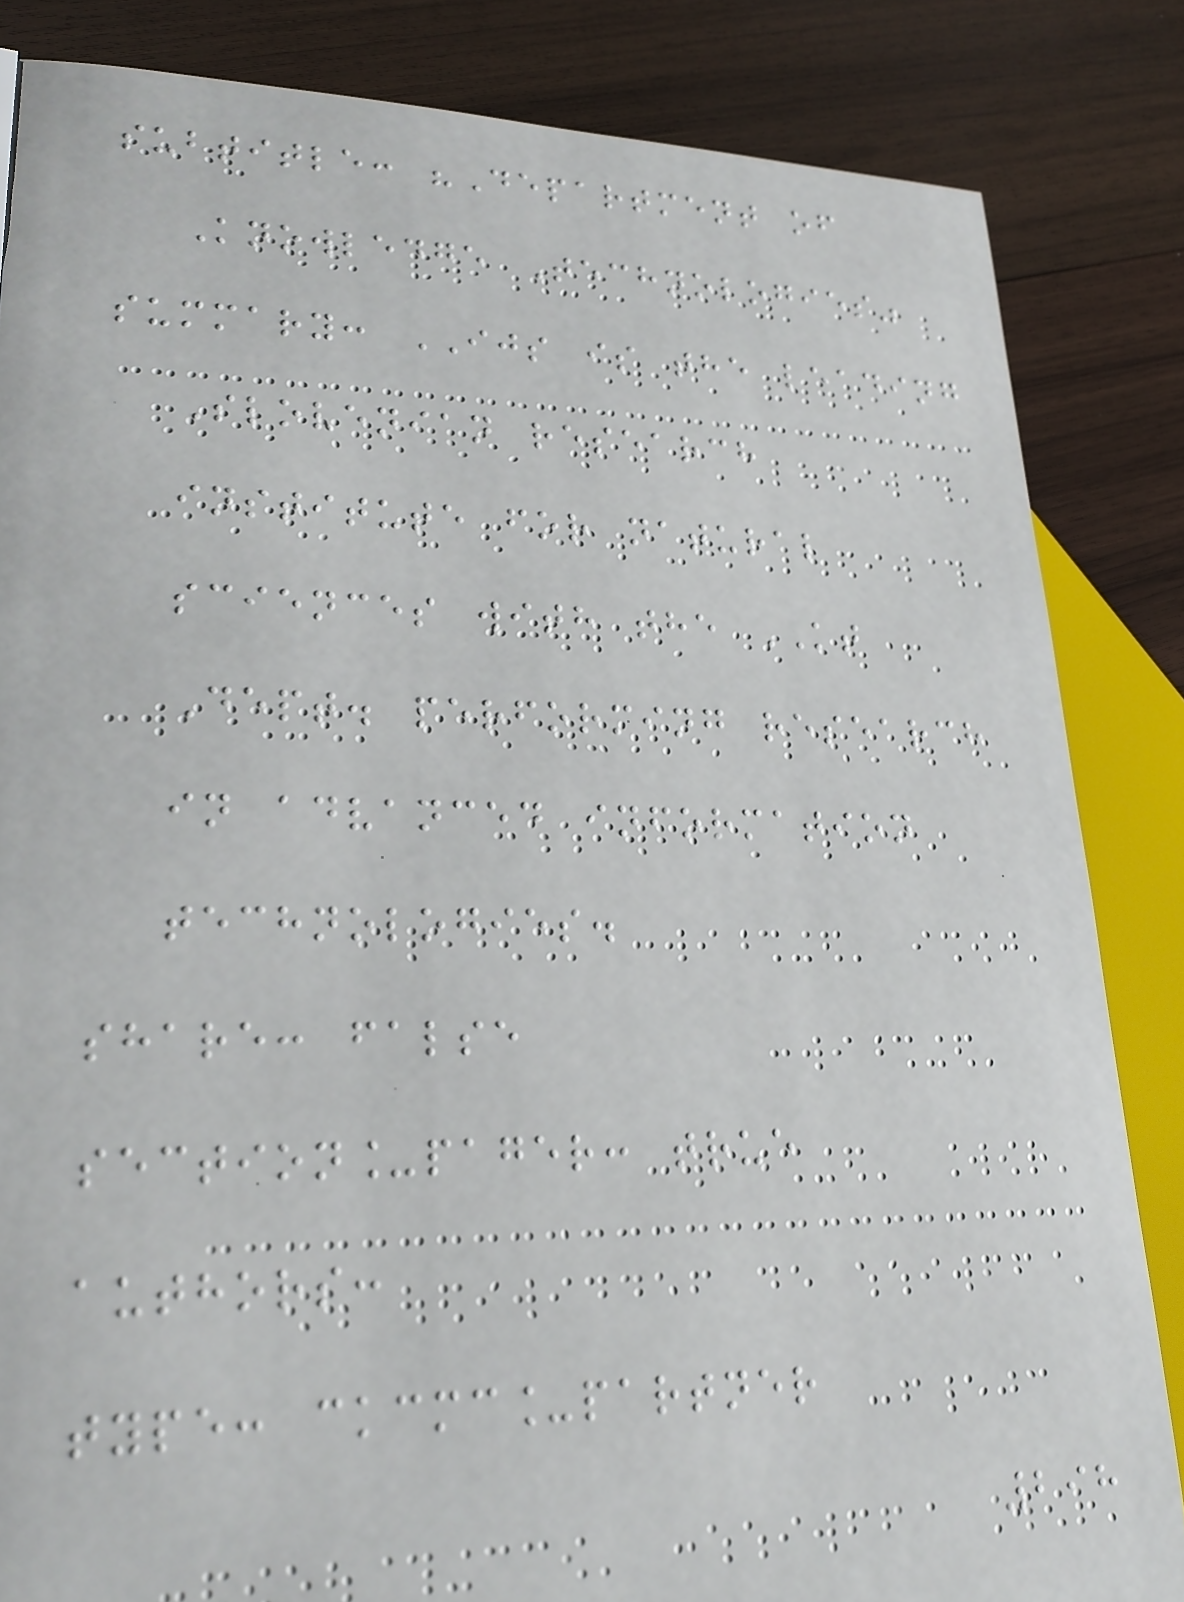subtitle: "Department of
Knowledge Technologies"
summary: IJS is the leading
Slovenian research
institute for natural
sciences with the KT
Dept. performing research
in advanced information
technologies.
share: false
section_pager: true
authors:
type: ckcmc_partner
298
